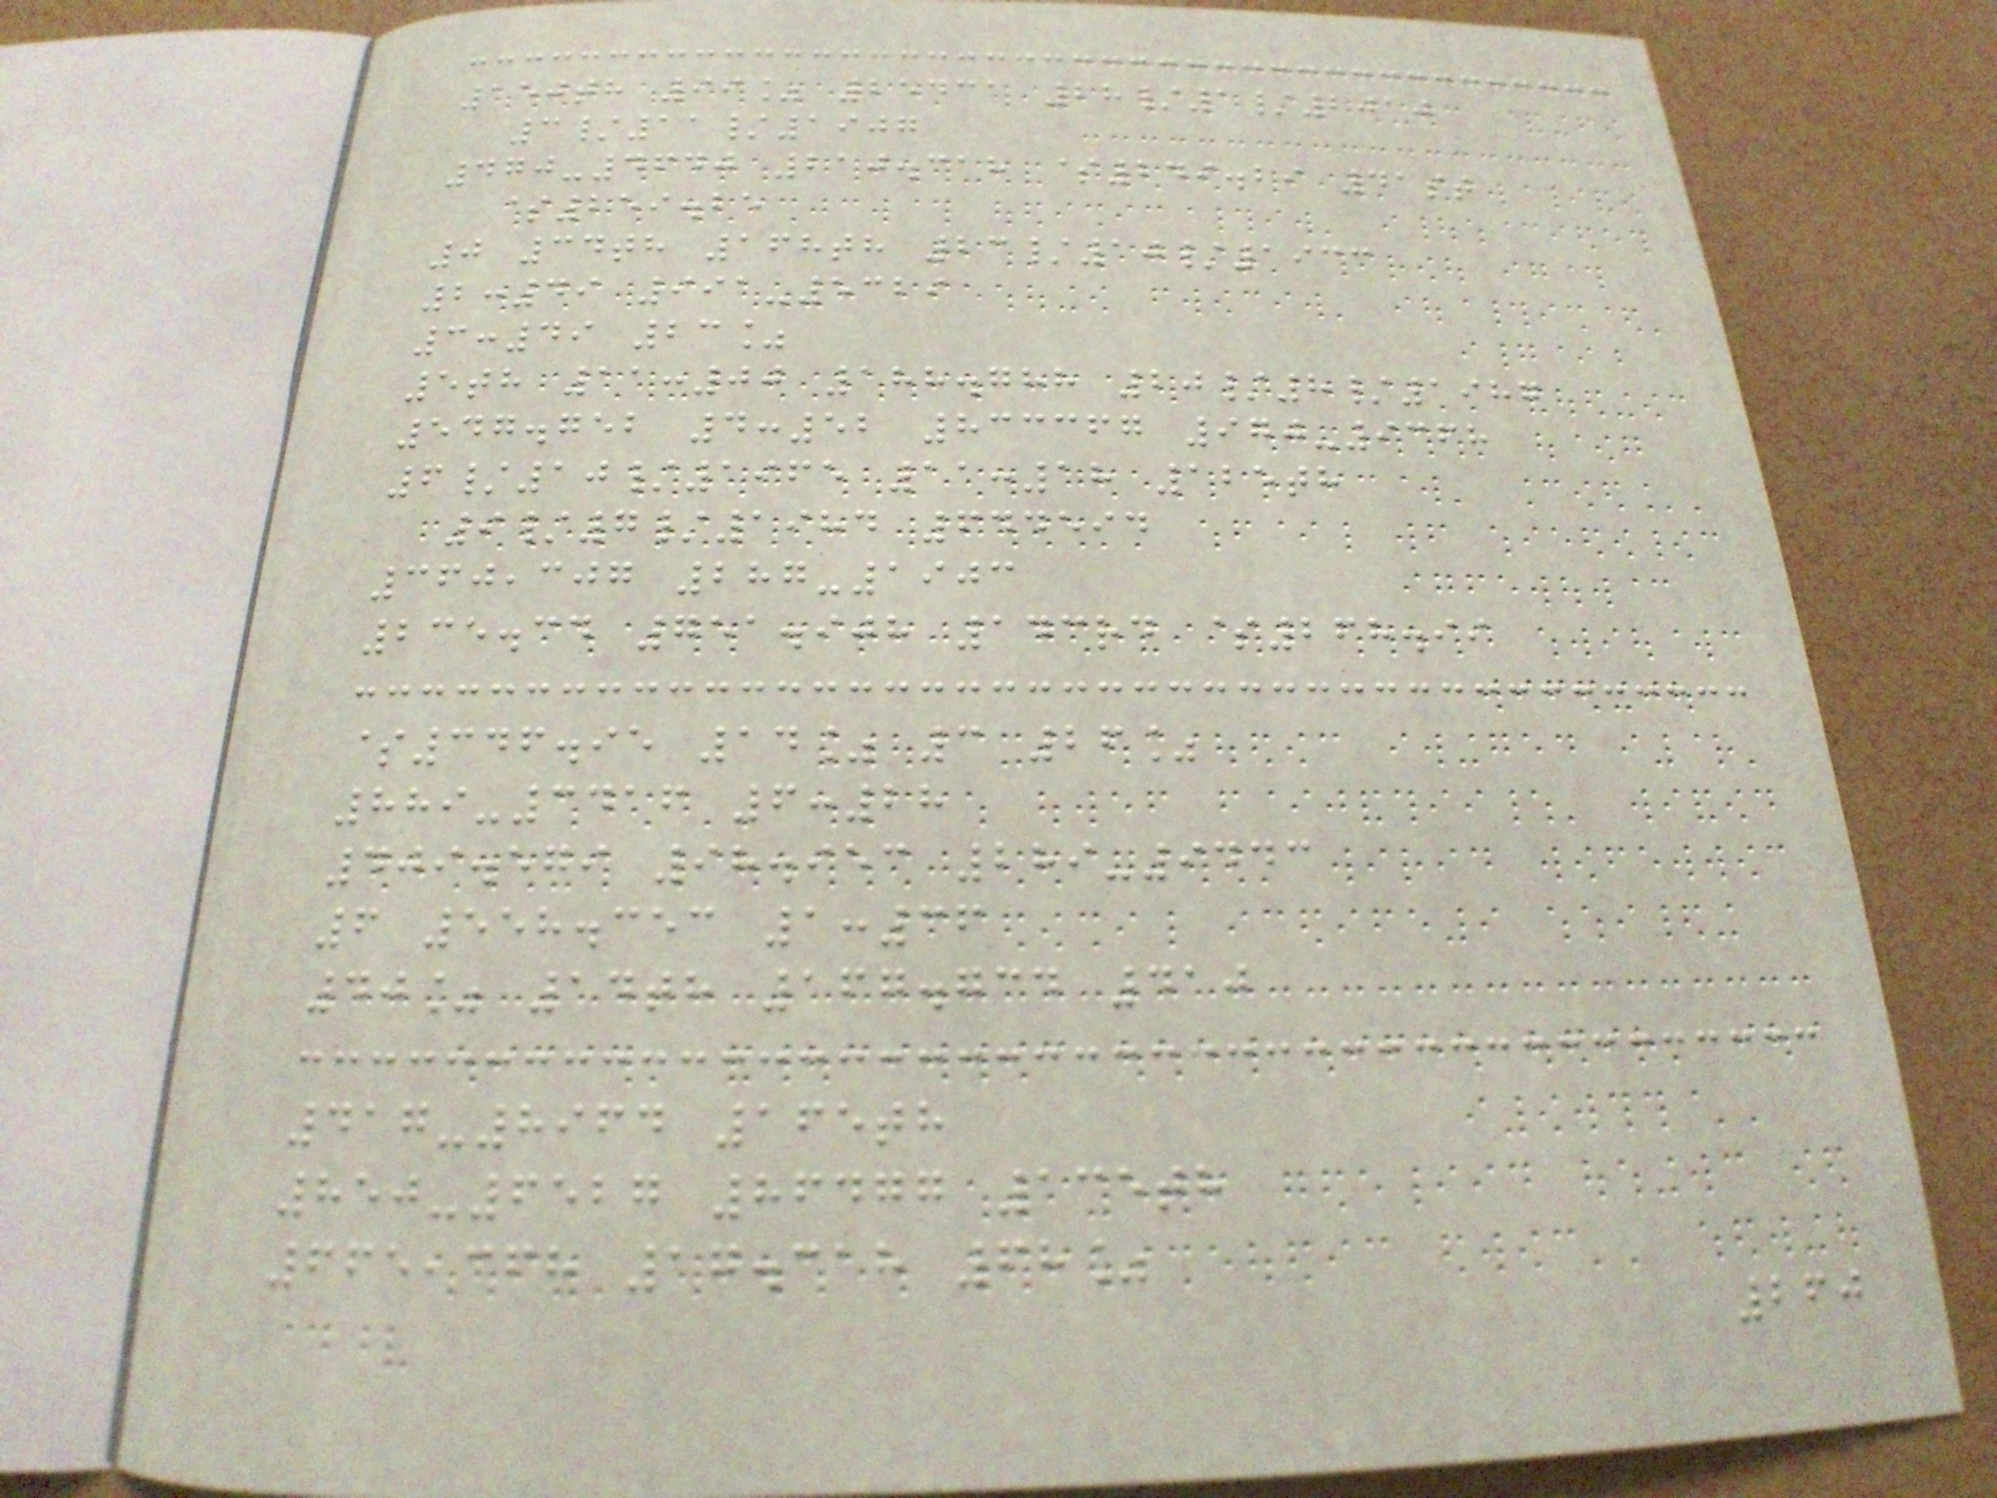150th 99% 25431 28/1/2010
3/11/1907
470-4640 210.318 $249.29 41st
$259.25
0 34th 168th 23/10/1933
2:49 991-5329
3:49 23%
5th 11:00 188.788 20/8/1987
547.752 4:52 833367 970-9368
6/10/1965 11:18 125th
9/7/1984 644594
360,307 287-1903
235.34 751.908 143rd $268.99
$346.95 14% 3 26%
889-3416 6:28
409.579 98.953 289-9443
6 558.353 1:36
40% 14th 167.734 410
417-8964 165th
850-6527 86477 135th
665,368 17.318 68%
260
